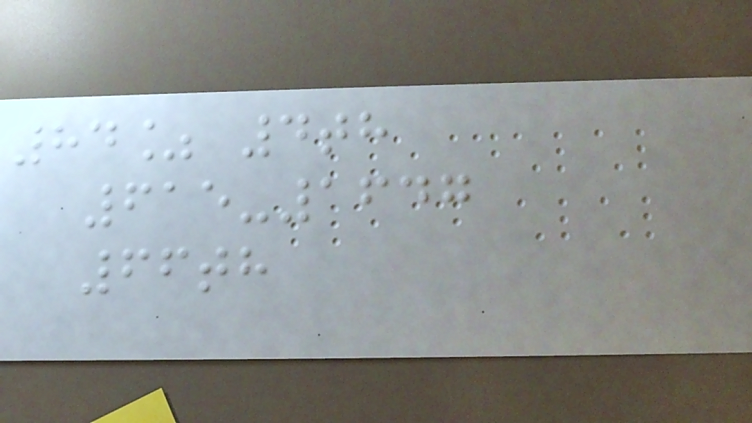84% 4th
615-1647
66th
